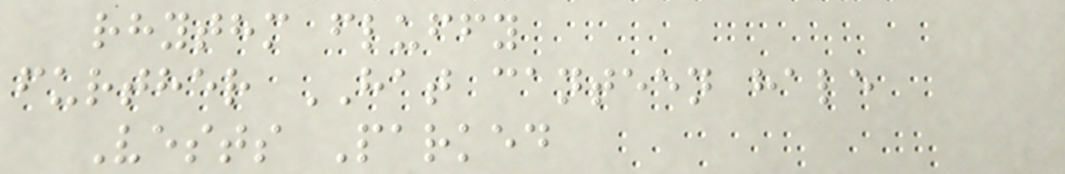rhythm fluffy
further HAT canteen hale
Vests Parked
